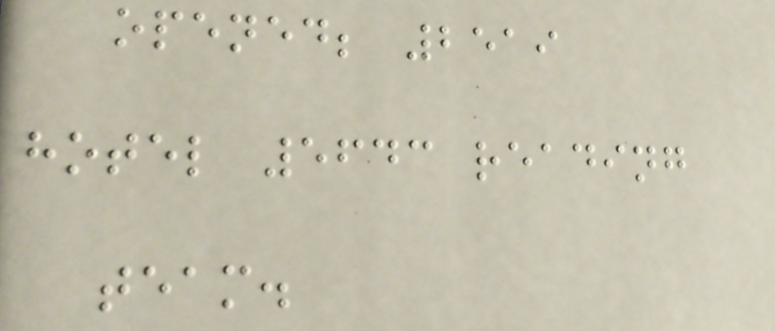opened; 2519
hotel 5643 reading
team.
